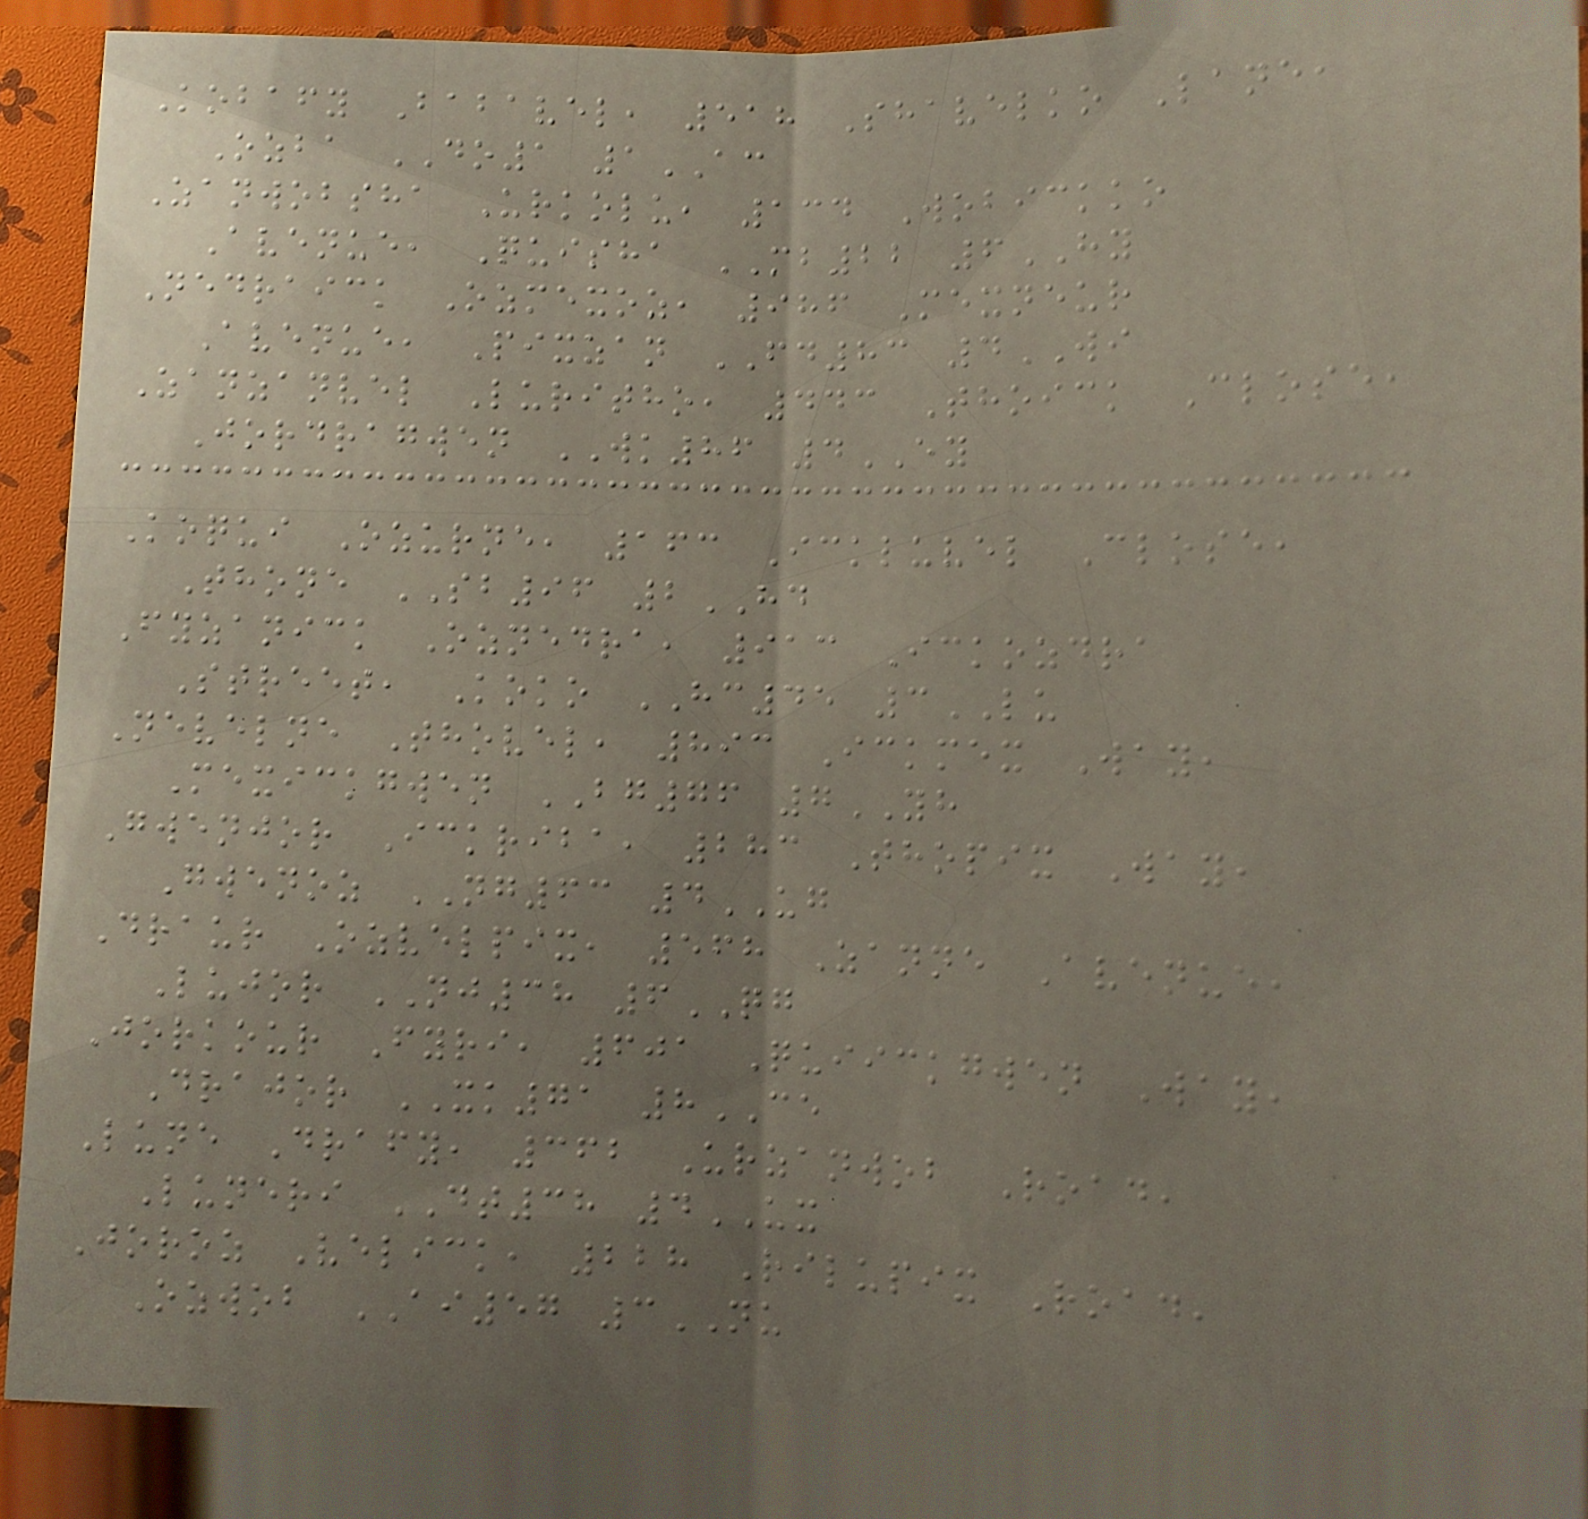Kobafy Babavel, 518 Shavelko Lane,
Ozba DO1 1AC
Zanwobsha Urkolu, 134 Wobickko
Avenue, Quisha MB22 6HY
Nedraick Ozmexoz, 986 Mexneur
Avenue, Pixzan FD83 4WI
Zanzanvel Luritho, 443 Thoick Close,
Jordragwen WK86 4EY
Koqui Ozurne, 163 Ickluvel Close,
Thone SB96 2HD
Fyzanick Oznedra, 913 Ickozdra
Street, Koko HC45 3LU
Nevelne Thovel, 893 Ickmex Way,
Mexickgwen BG76 7YH
Gwenjor Ickriba, 283 Thopix Way,
Gwenoz NG63 4UG
Draur Ozvelpix, 568 Zanne Avenue,
Lujor NJ38 6QG
Jorkour Fyri, 601 Quiickgwen Way,
Drajor XK71 8CE
Lune Drafy, 362 Urzanwob Road,
Luneri DT38 4UX
Joroz Velick, 228 Rilupix Road,
Ozwob AI57 3NU
